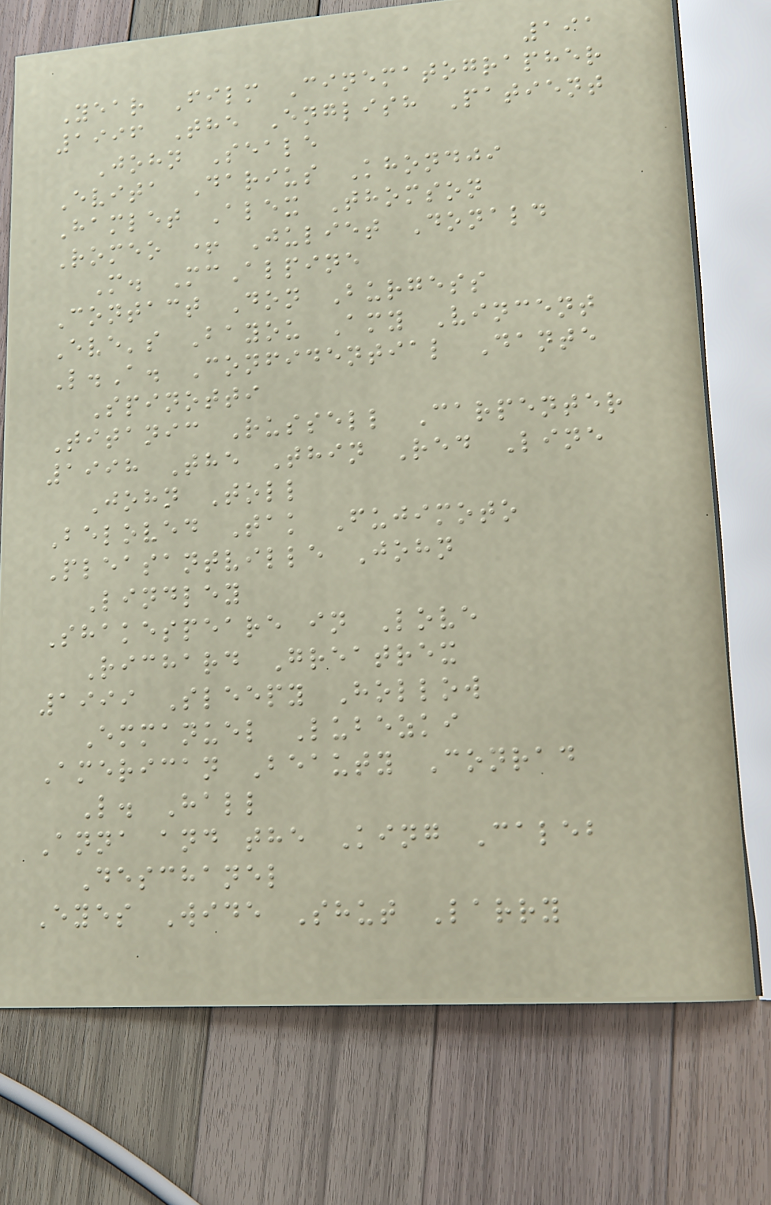191
Year Film Cinematographer
1996 The English Patient
John Seale
Evita Darius Khondji
Hamlet Alex Thomson
Romeo + Juliet Donald
M. McAlpine
Contact Don Burgess
Eve's Bayou Amy Vincent
L.A. Confidential Dante
Spinotti
Titanic Russell Carpenter
1998 The Thin Red Line
John Toll
Beloved Tak Fujimoto
Pleasantville John
Lindley
Shakespeare in Love
Richard Greatrex
1999 Sleepy Hollow
Emmanuel Lubezki
American Beauty Conrad
L. Hall
Anna and the King Caleb
Deschanel
Eyes Wide Shut Larry
